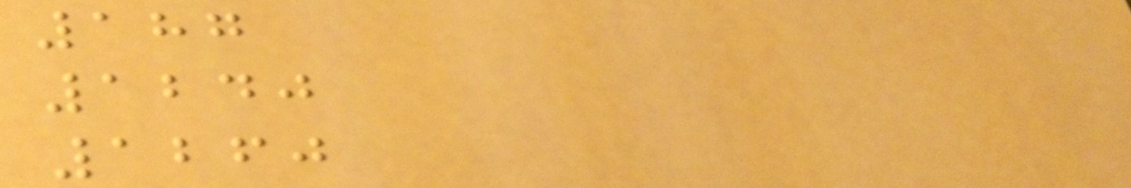187
1240
1260
